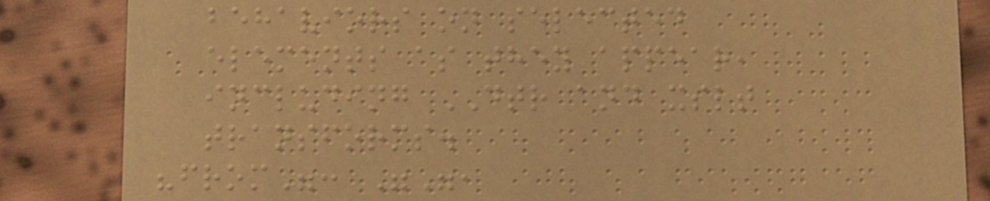behaviors on selected
elements as they appear,
including DTR and xslt
transforms.
"from": "",
